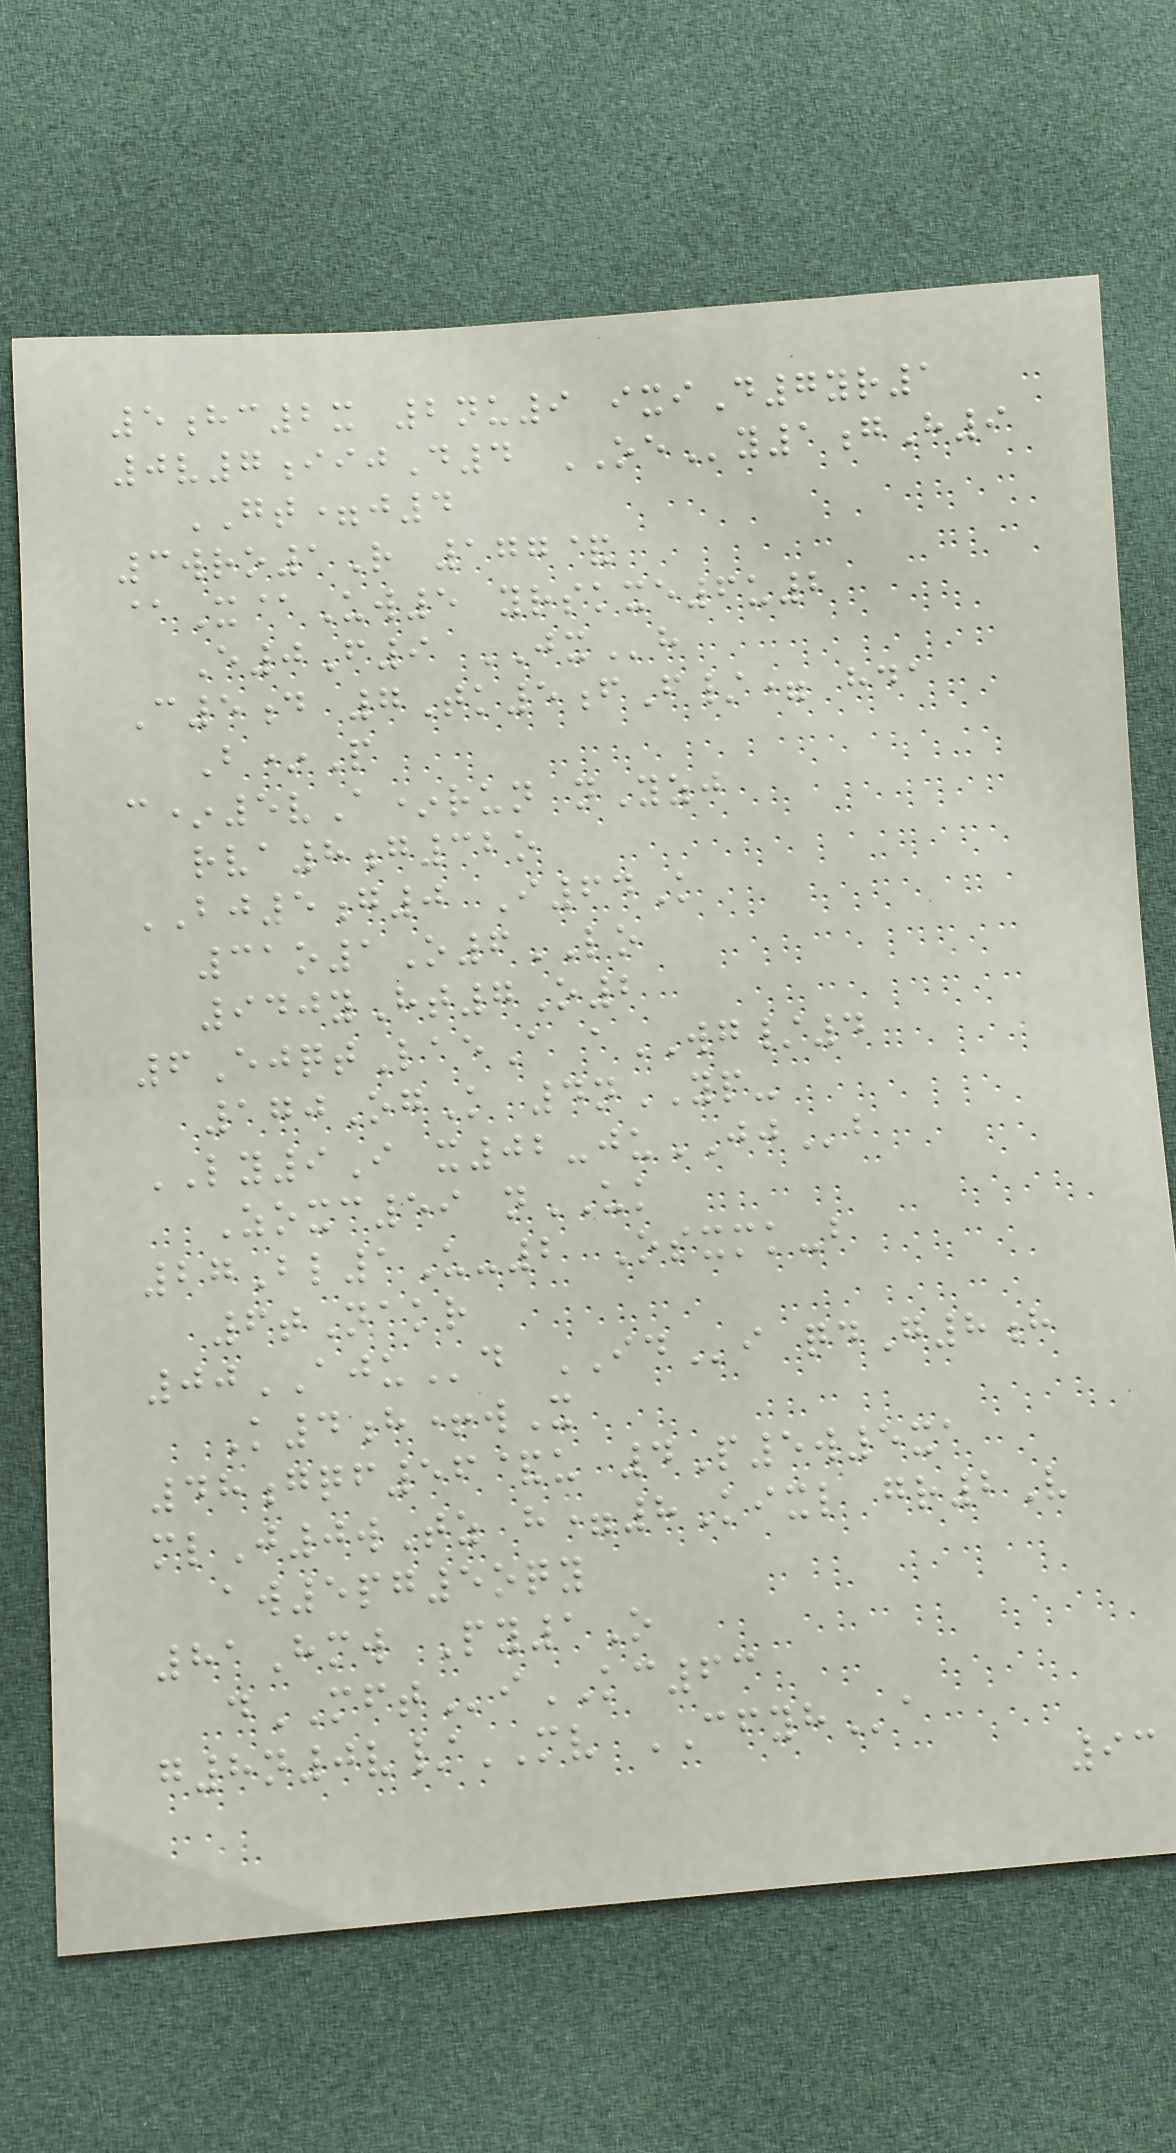5hc2x 2nu9 ixiD7yr1
0v7iijD4 OEy1gH9
GT=j4
3wro1R 177&
@X@Uw5 yrskxe6u2
E0F9 JXh
C5d 7Tk5fF/= hda
B*P
c*5vA*run nYzj
rva8g32o
BJ5g0 I64K
31o1O6LO
940yHt7O2
6EjqtLaeA aWG/4
170OgK 4nYP-
LY9I x02-juJJb
Zoxc59 nUK
27Bl1U-2 Osxmk-b
6tNakr
00AJUd IDi qdG8h
K4h+wX
48gqf56&u 4P5w5xa
mlJ0wTz h=8Kixl gr2V
aw5pg5oqy
81Hmw Py1O
dMFTiKC63
g8n0v/MV CFYHa
93
